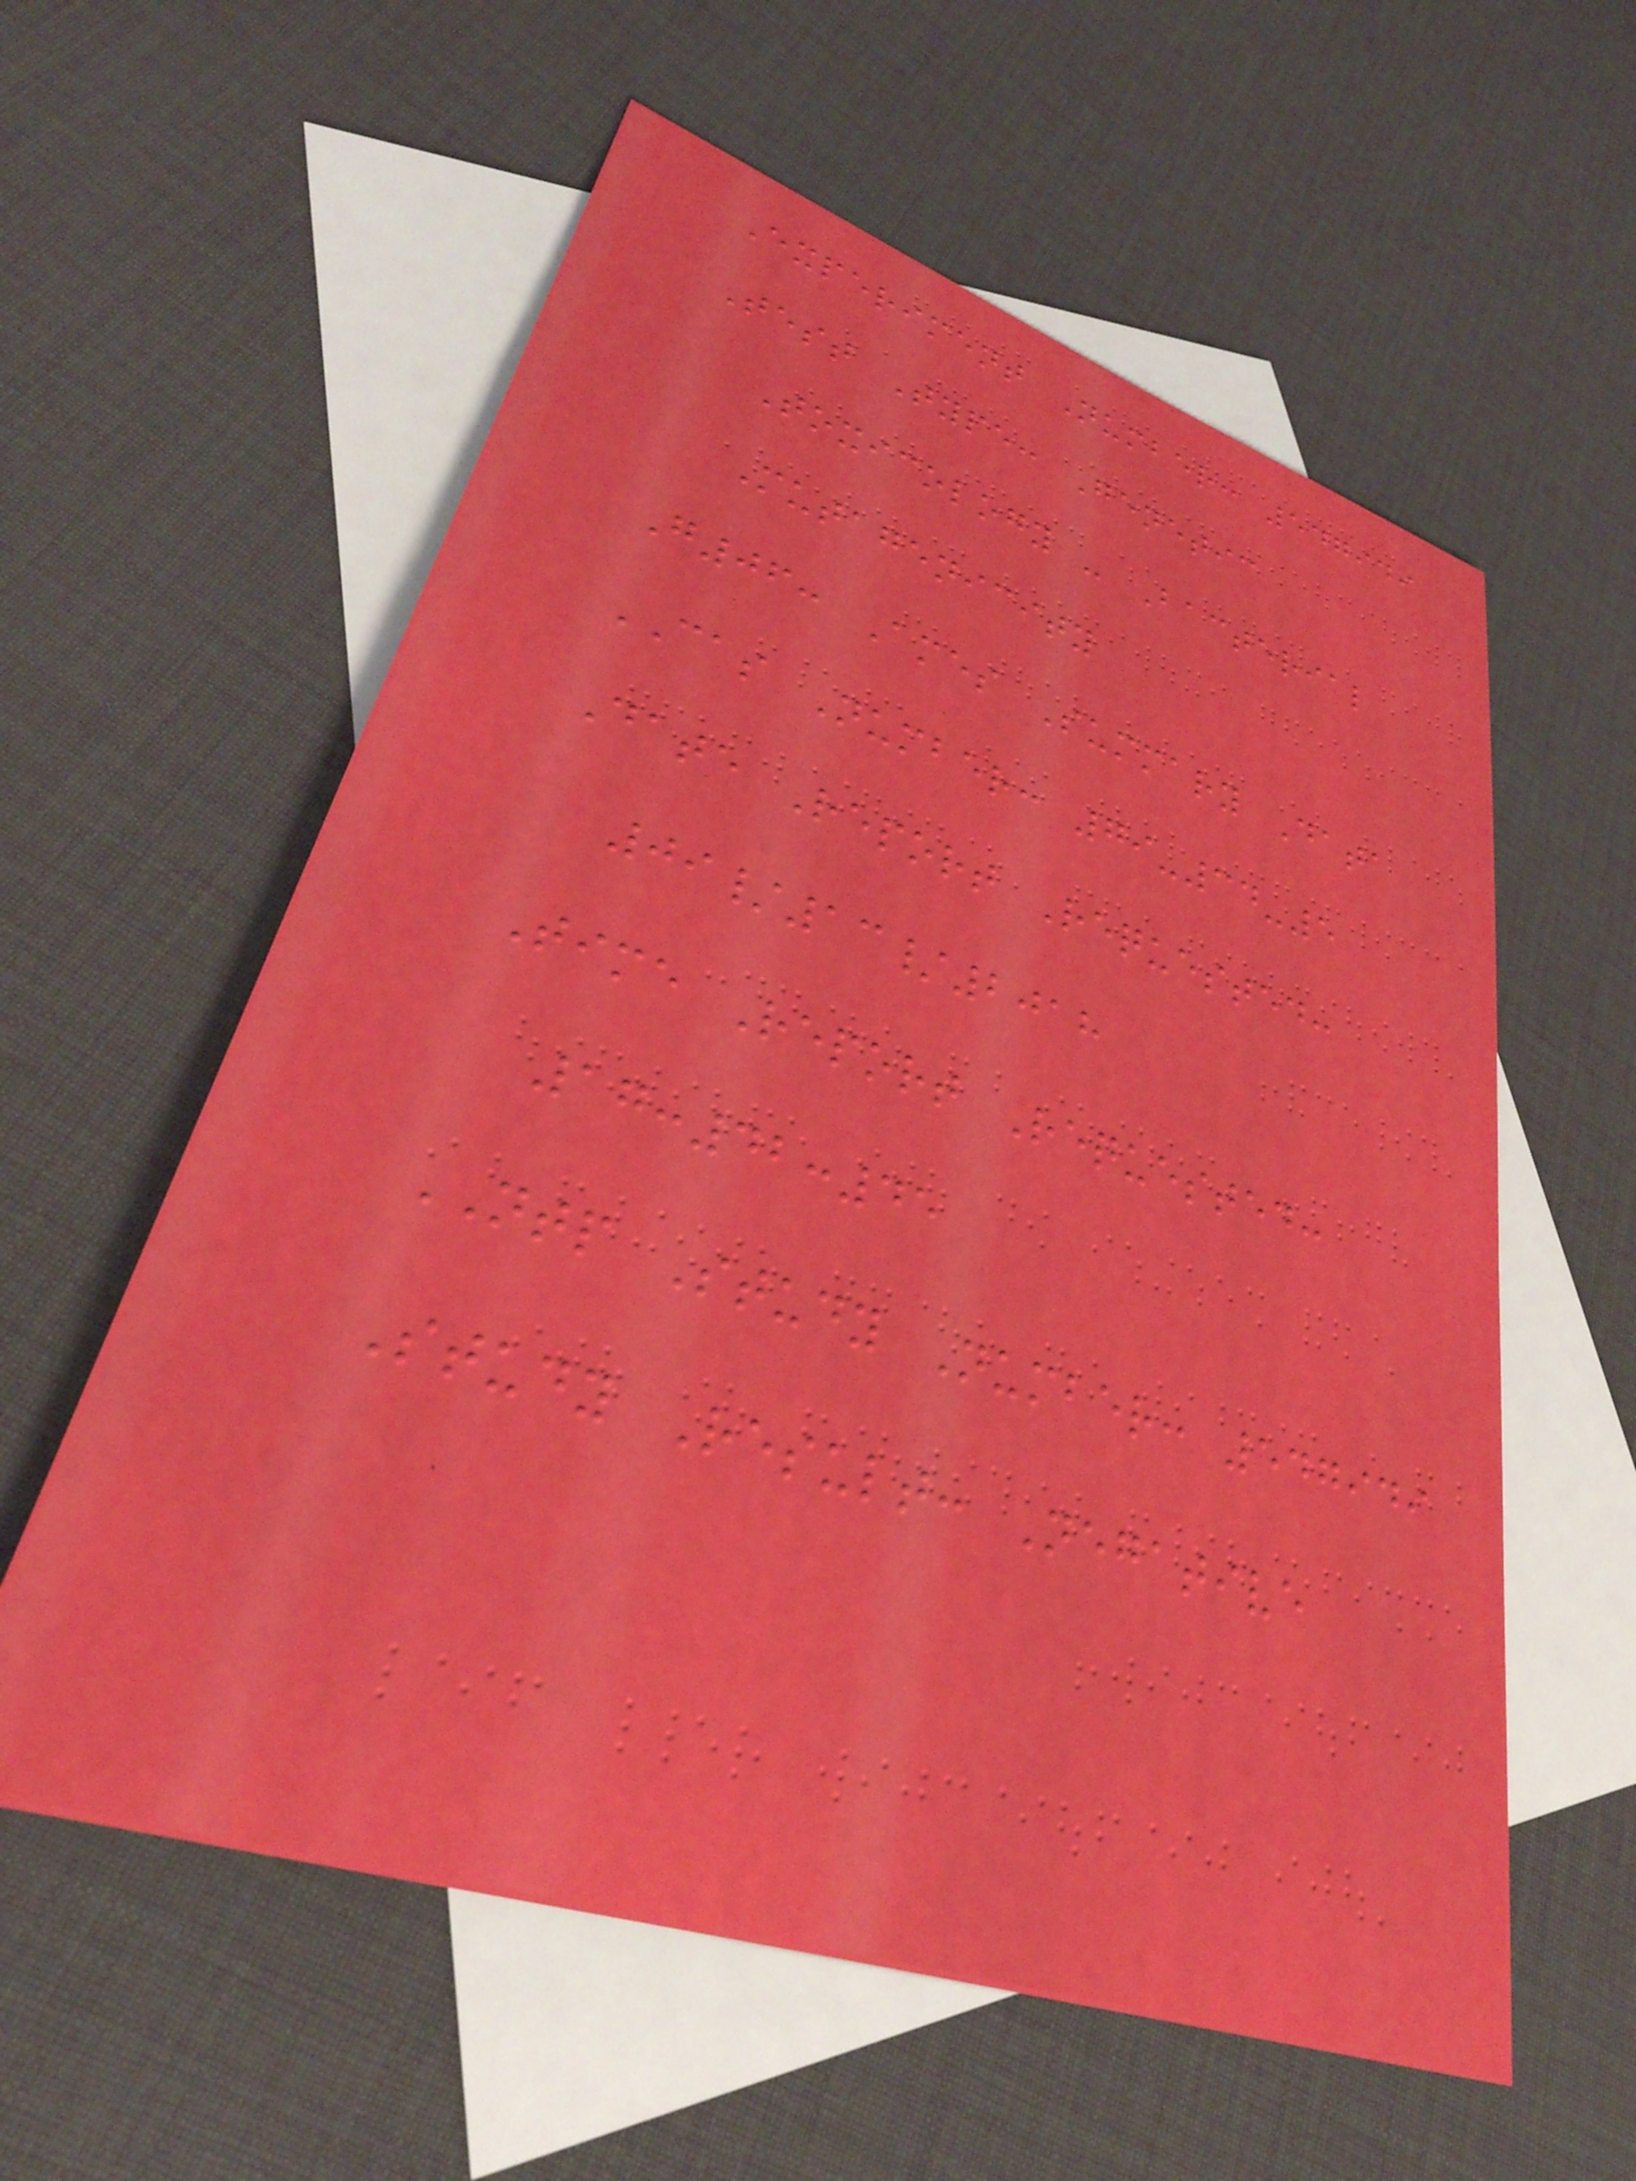Experiment Number: 547949
Test Type: Genetic
Toxicology - Bacterial
Mutagenicity
G06: Ames Summary Data
CAS Number: 79-34-5
Date Report Requested:
09/13/2018
Time Report Requested:
17:42:45
NTP Study Number: 547949
Study Result: Negative
